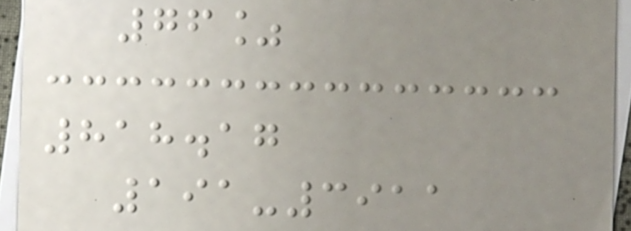76%
818.17
191-3911
